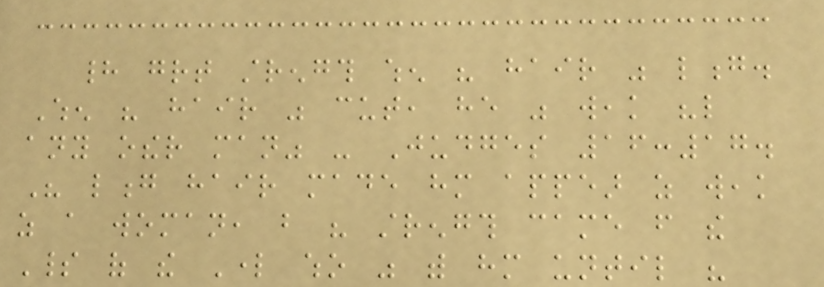had great strength when his hair was long.
When his hair was cut, he was weak "like
any other man" - Judges 16:17.
His long hair made him appear as weak
as a woman, but his strength came from the
Spirit of the Lord who was with him until his
